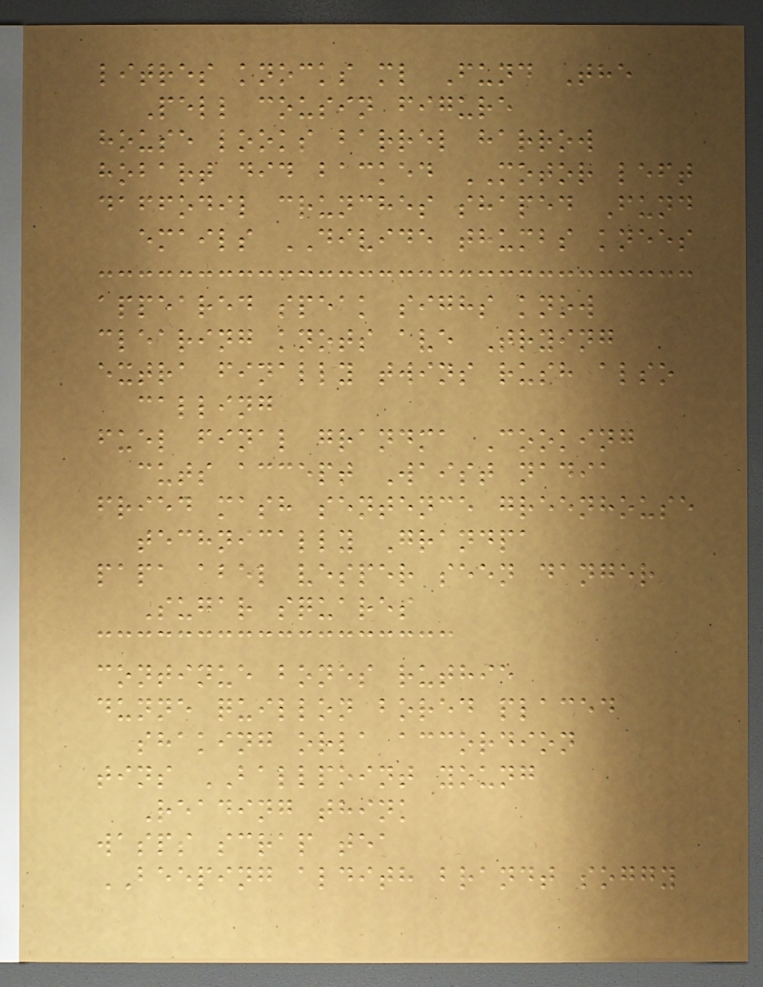litres knocks ml Fund The
Pell cousin figure
house looks barrel harrow
hobart did backed MOTOR left
daffodil crunches shaped Fund
emails DIVIDE thumbs knees
appeared speak sighs know
clearing knots ave Trying
extra finally twins rush also
calling
fuel final grandma Cooking
cuts accept Waist nadia
fried mash sentence greenhouse
technically Grandpa
papa abel vesper seen danger
Sugar squares
continue bones ruthie
dunne quillon bored placed
shaking orla accordion
tins BALLPOINT young
Reading think
wasps scrap tea
BEEPING aldith brandt soggy
